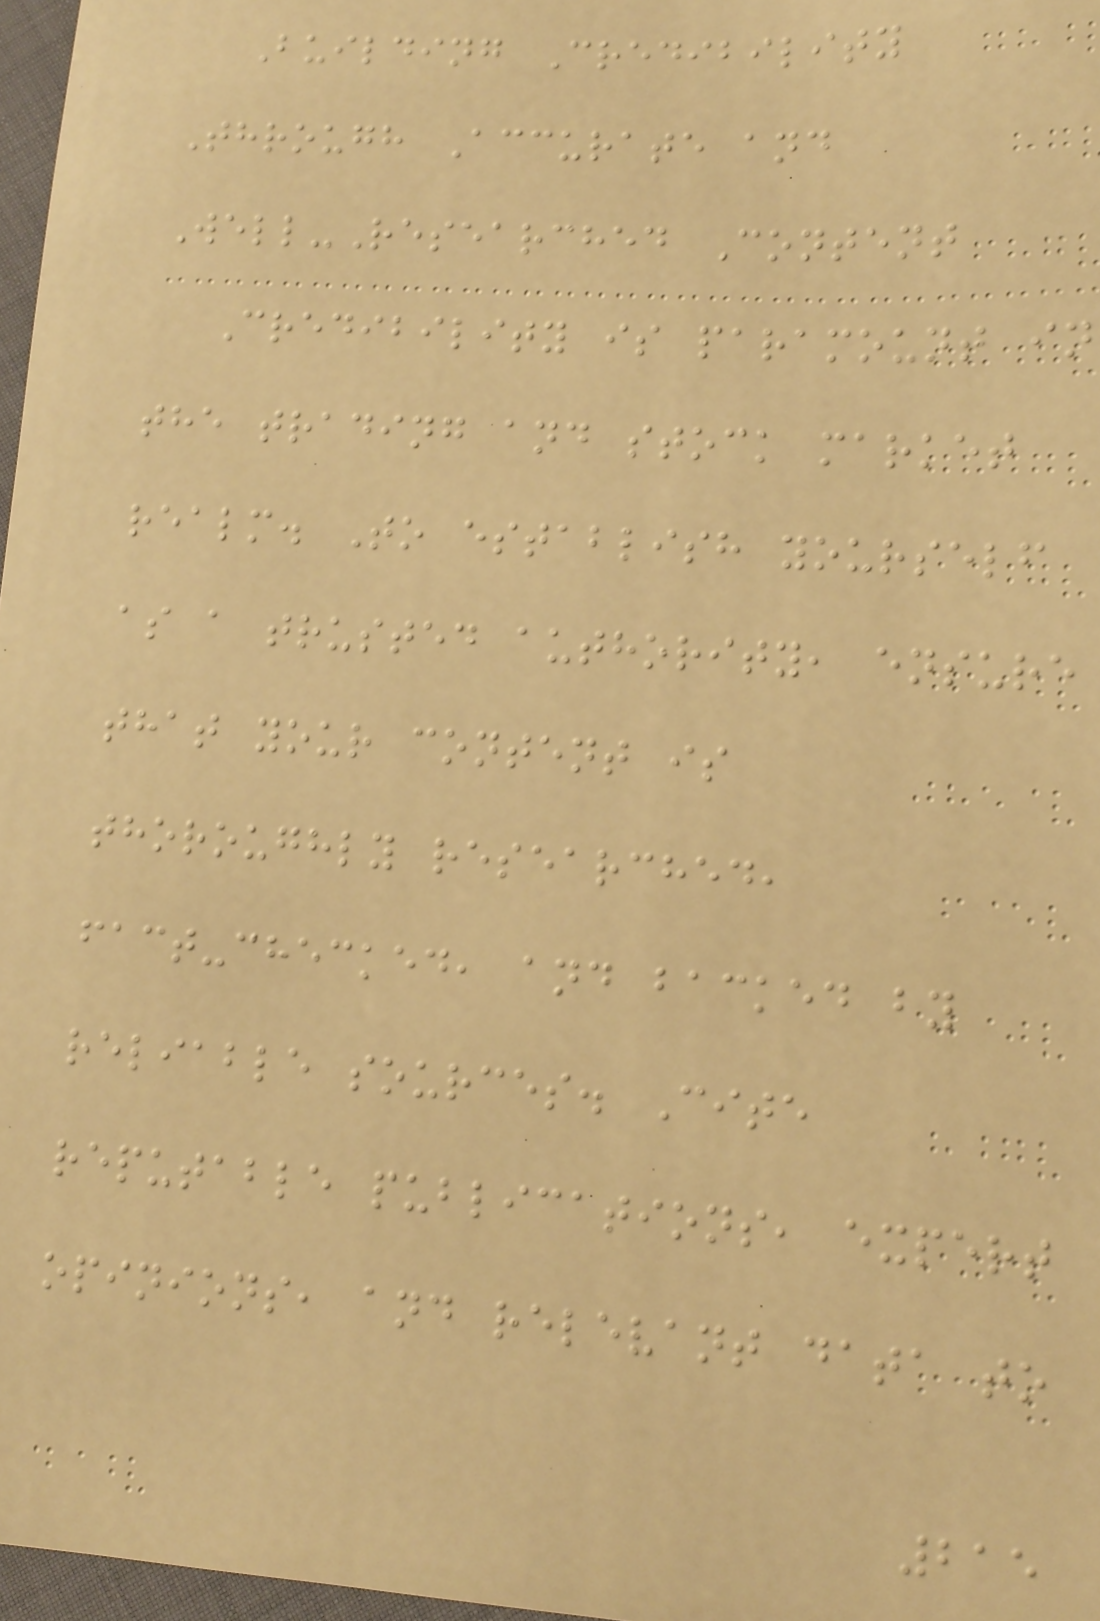Building Credibility
Through Accurate and
Well-Researched Content
Credibility is paramount in
the trading and stock market
realm. To establish yourself
as a trusted authority, ensure
that your content is
thoroughly researched,
fact-checked, and backed by
reliable sources. Cite
reputable publications, expert
opinions, and relevant data to
215
